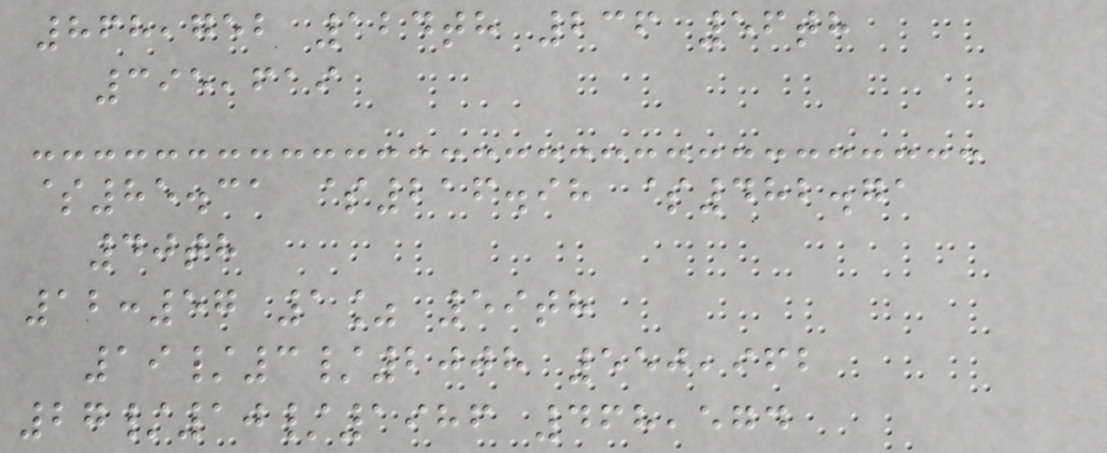868,752 124th 236 56th
395,619
$85.31 $216.98 $482.71
40th
12:57 1% 59th
19/3/2008 550,962
27/10/1986 468,574
